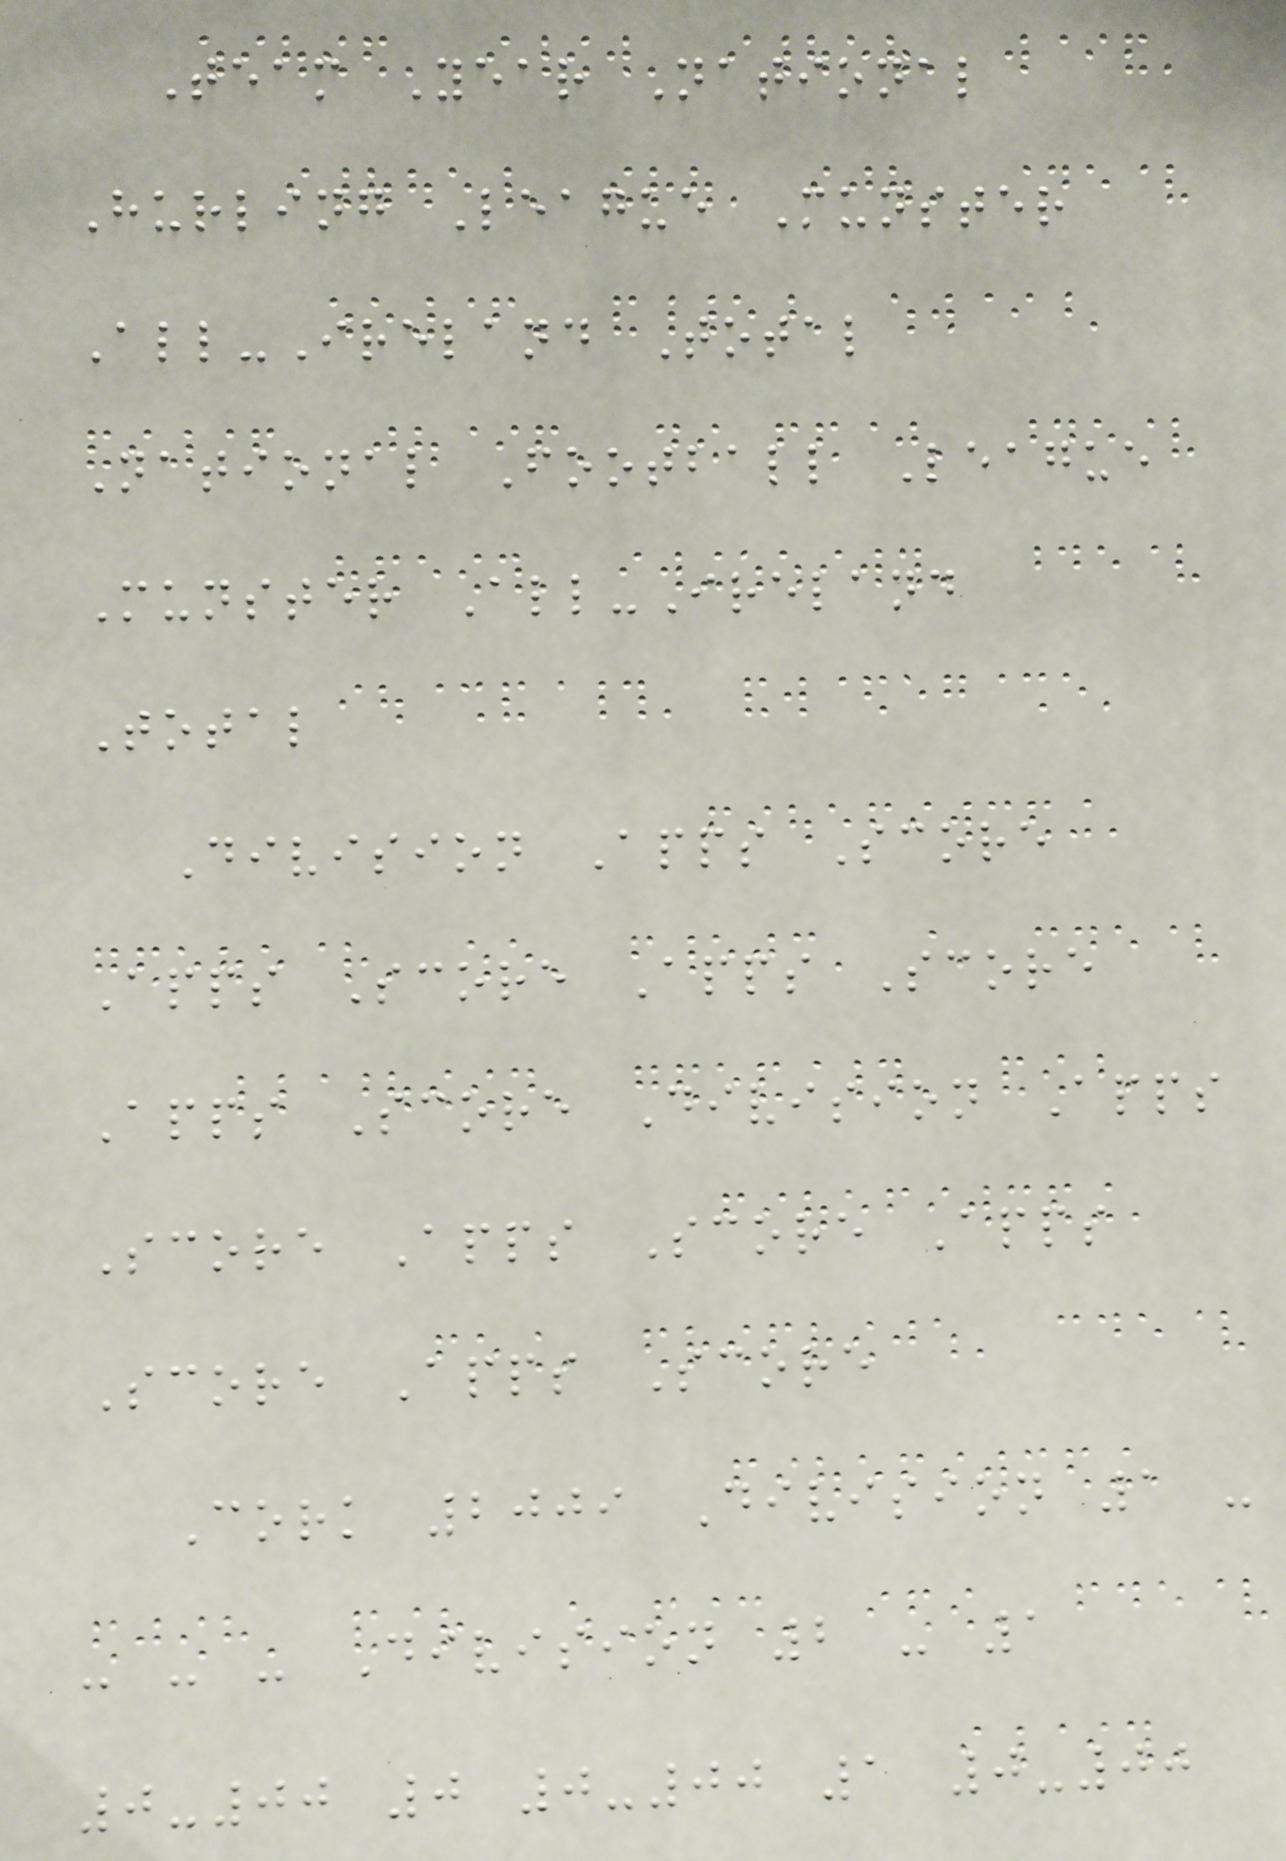Team Year National
Hurling League Munster
All-Ireland Total
National Football League
Munster All-Ireland
Total
Division Apps Score
Apps Score Apps Score
Apps Score Division Apps
Score Apps Score Apps
Score Apps Score
Cork 2009 Division 1 -
- - - Division 2 - 1
0-00 0 0-00 1 0-00
